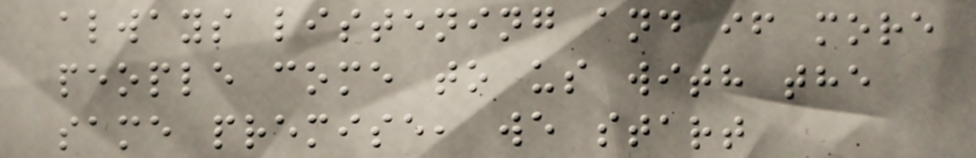always listening and if more
people come to us with the
same premise, we start
